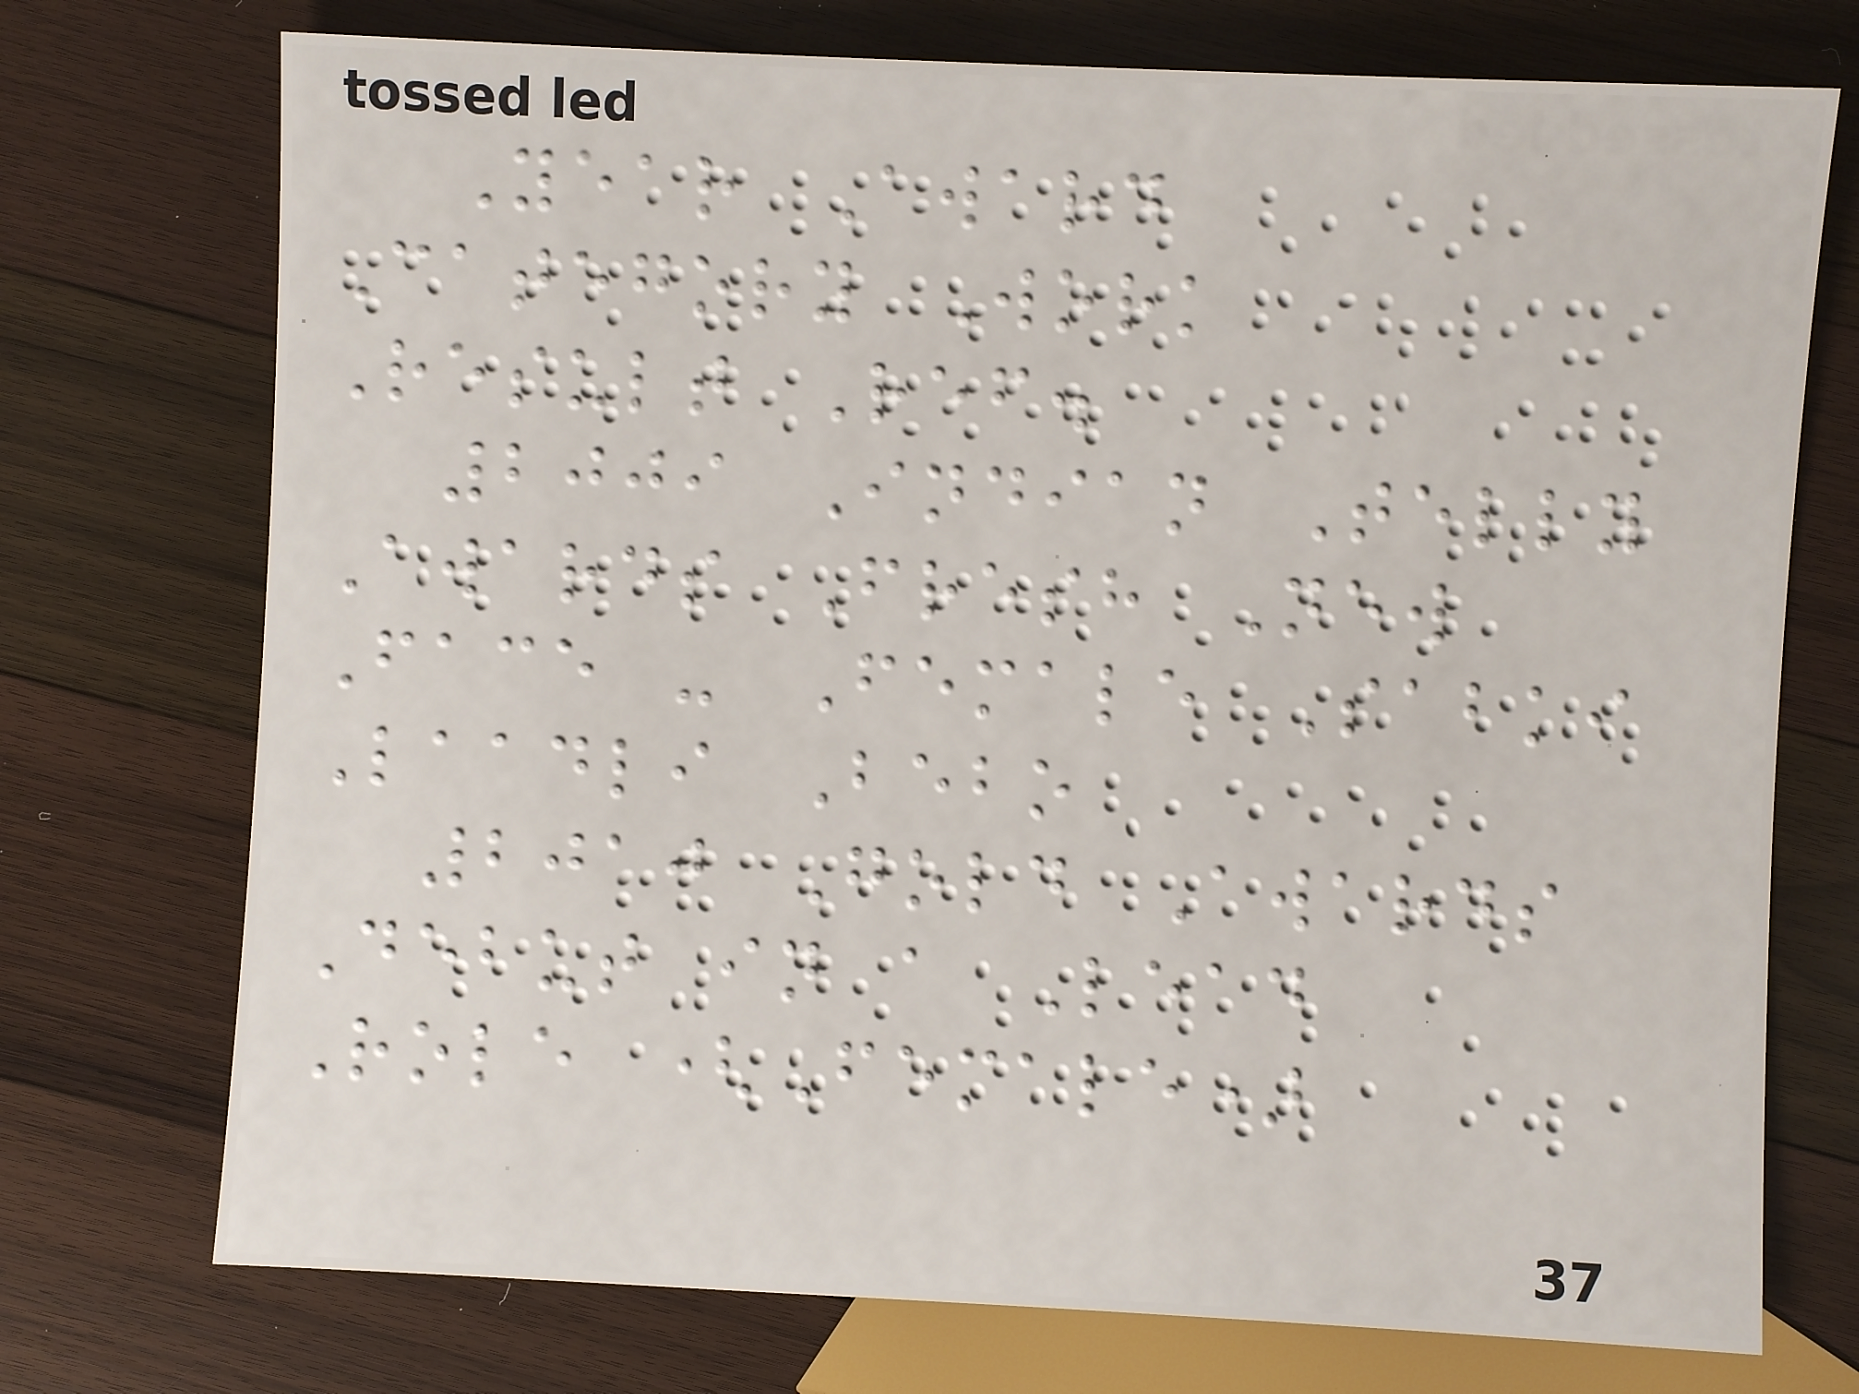Year Award
Category Work
Result Ref.
2009 Indian Telly
Awards Fresh New
Face - Female Sabki
Laadli Bebo
2010 Gold Awards
Debut in a Lead
Role (Female)
